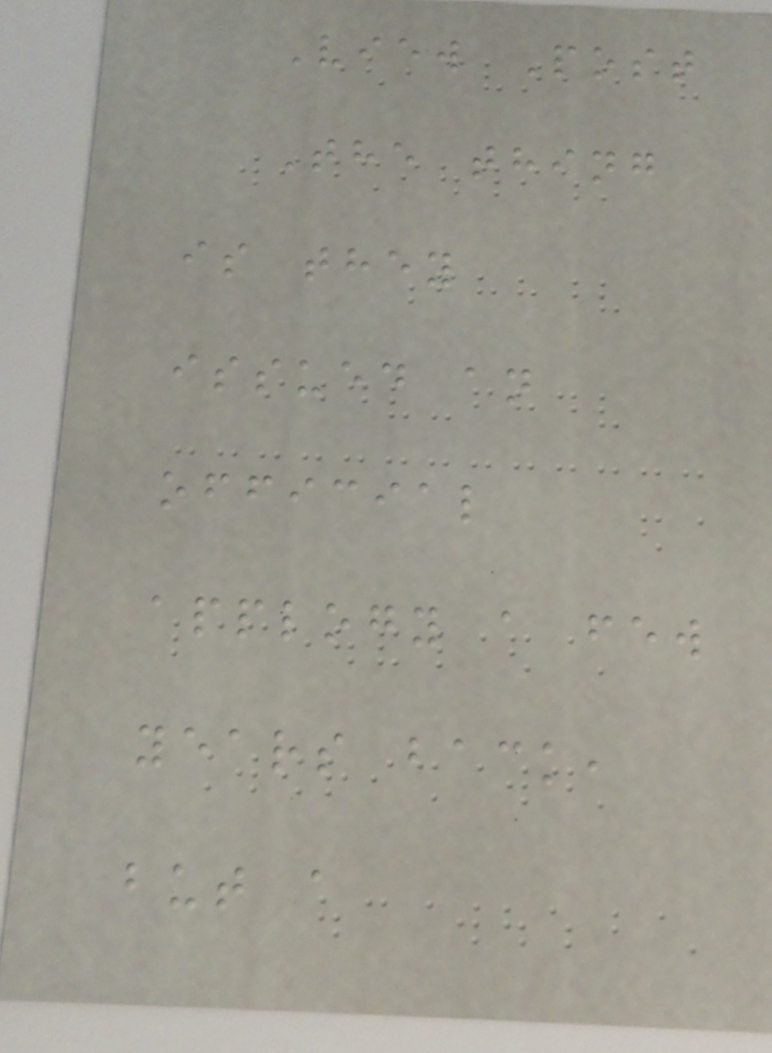View Post
The thing
is they
issued an
official
applogy a few
years back,
but a
